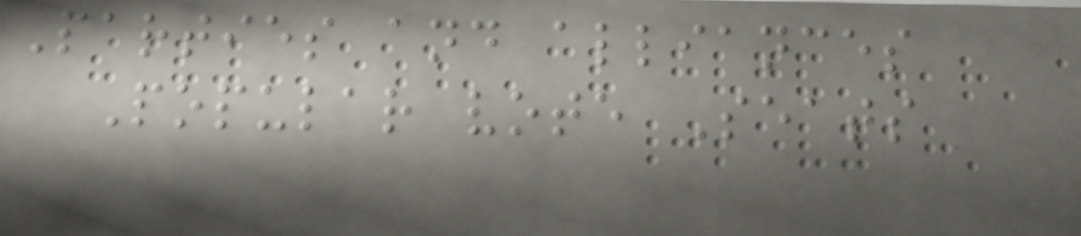Parties and alliances
Popular vote Seats
